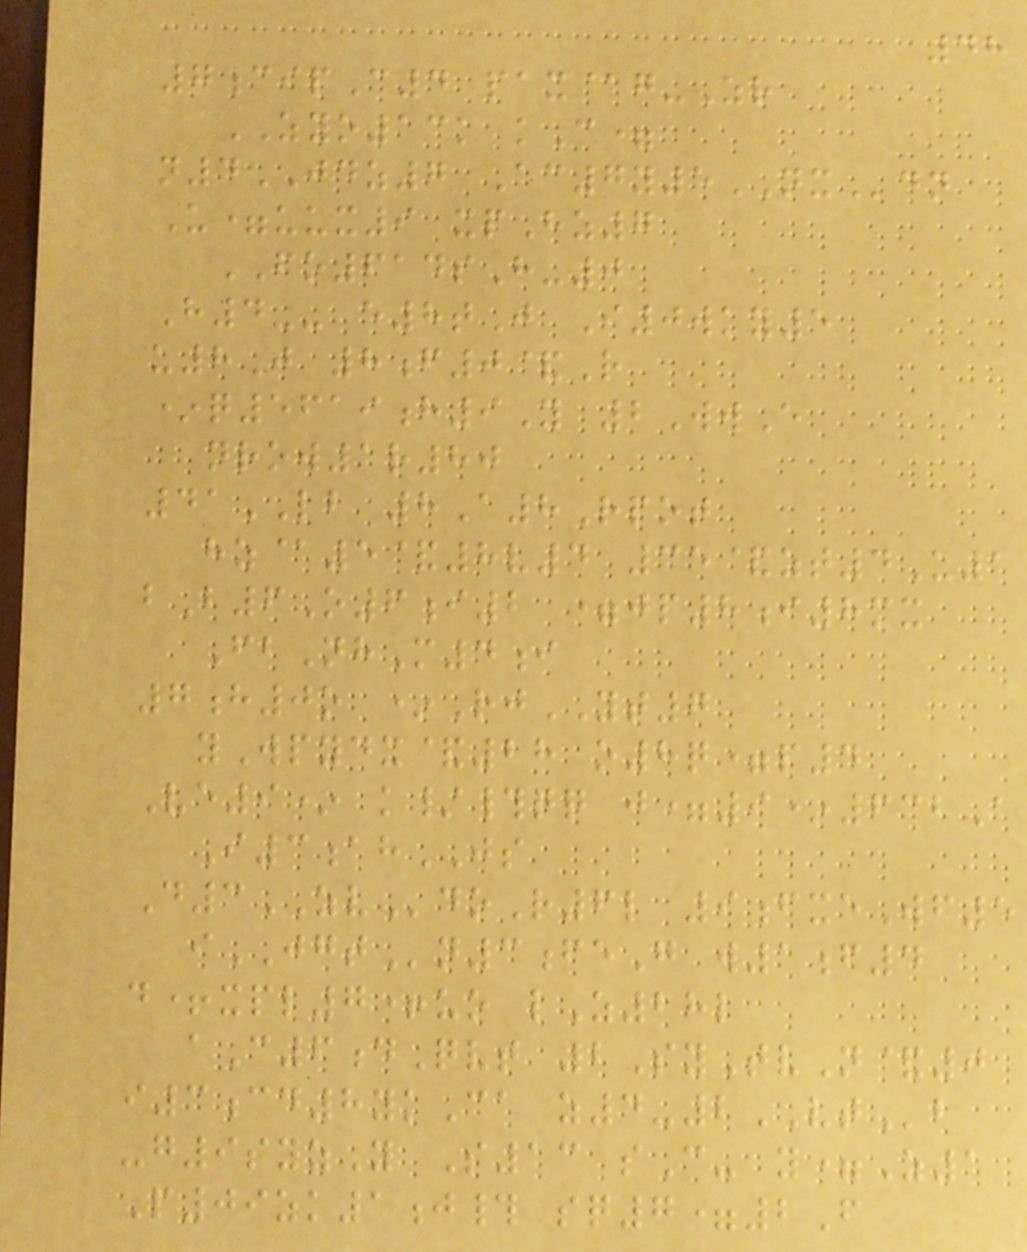48
7cipC4 pax@g-Zr
ZYO13k kC=
n4JDZ7 Ac7y5NXdn
U=uux9 xpHz7
FO614sH-0
H4-- e8tJ I0wky5
u8J 8f0&R
*q5619h9Y 2WwE
nrow1r80
41LB 8A8Rpot
hz@5&8v4 35&zt4U1
bB6O6i2 =jp8i8mx
FbNhM4i
7h0o *RjYT7
yWpydx&28 o8q=p4
Ve9* k/#qq j=9*632A
I3ahJS
D3ZVdoR6l 9fxeWf5
iJGTn3feG w1f4
d+xpl7+uo lZ28l
aC6dQvt 2SyTvN&0
i3cd8ykCa z4-2VTb
-g9syzY S13 sC- y=Z1
P09zk1j# sq7=2F
